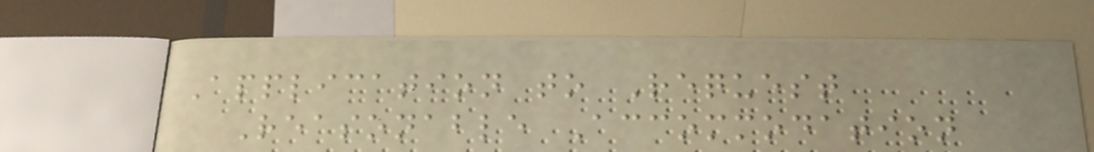Application to Request
Reasonable Accommodation
